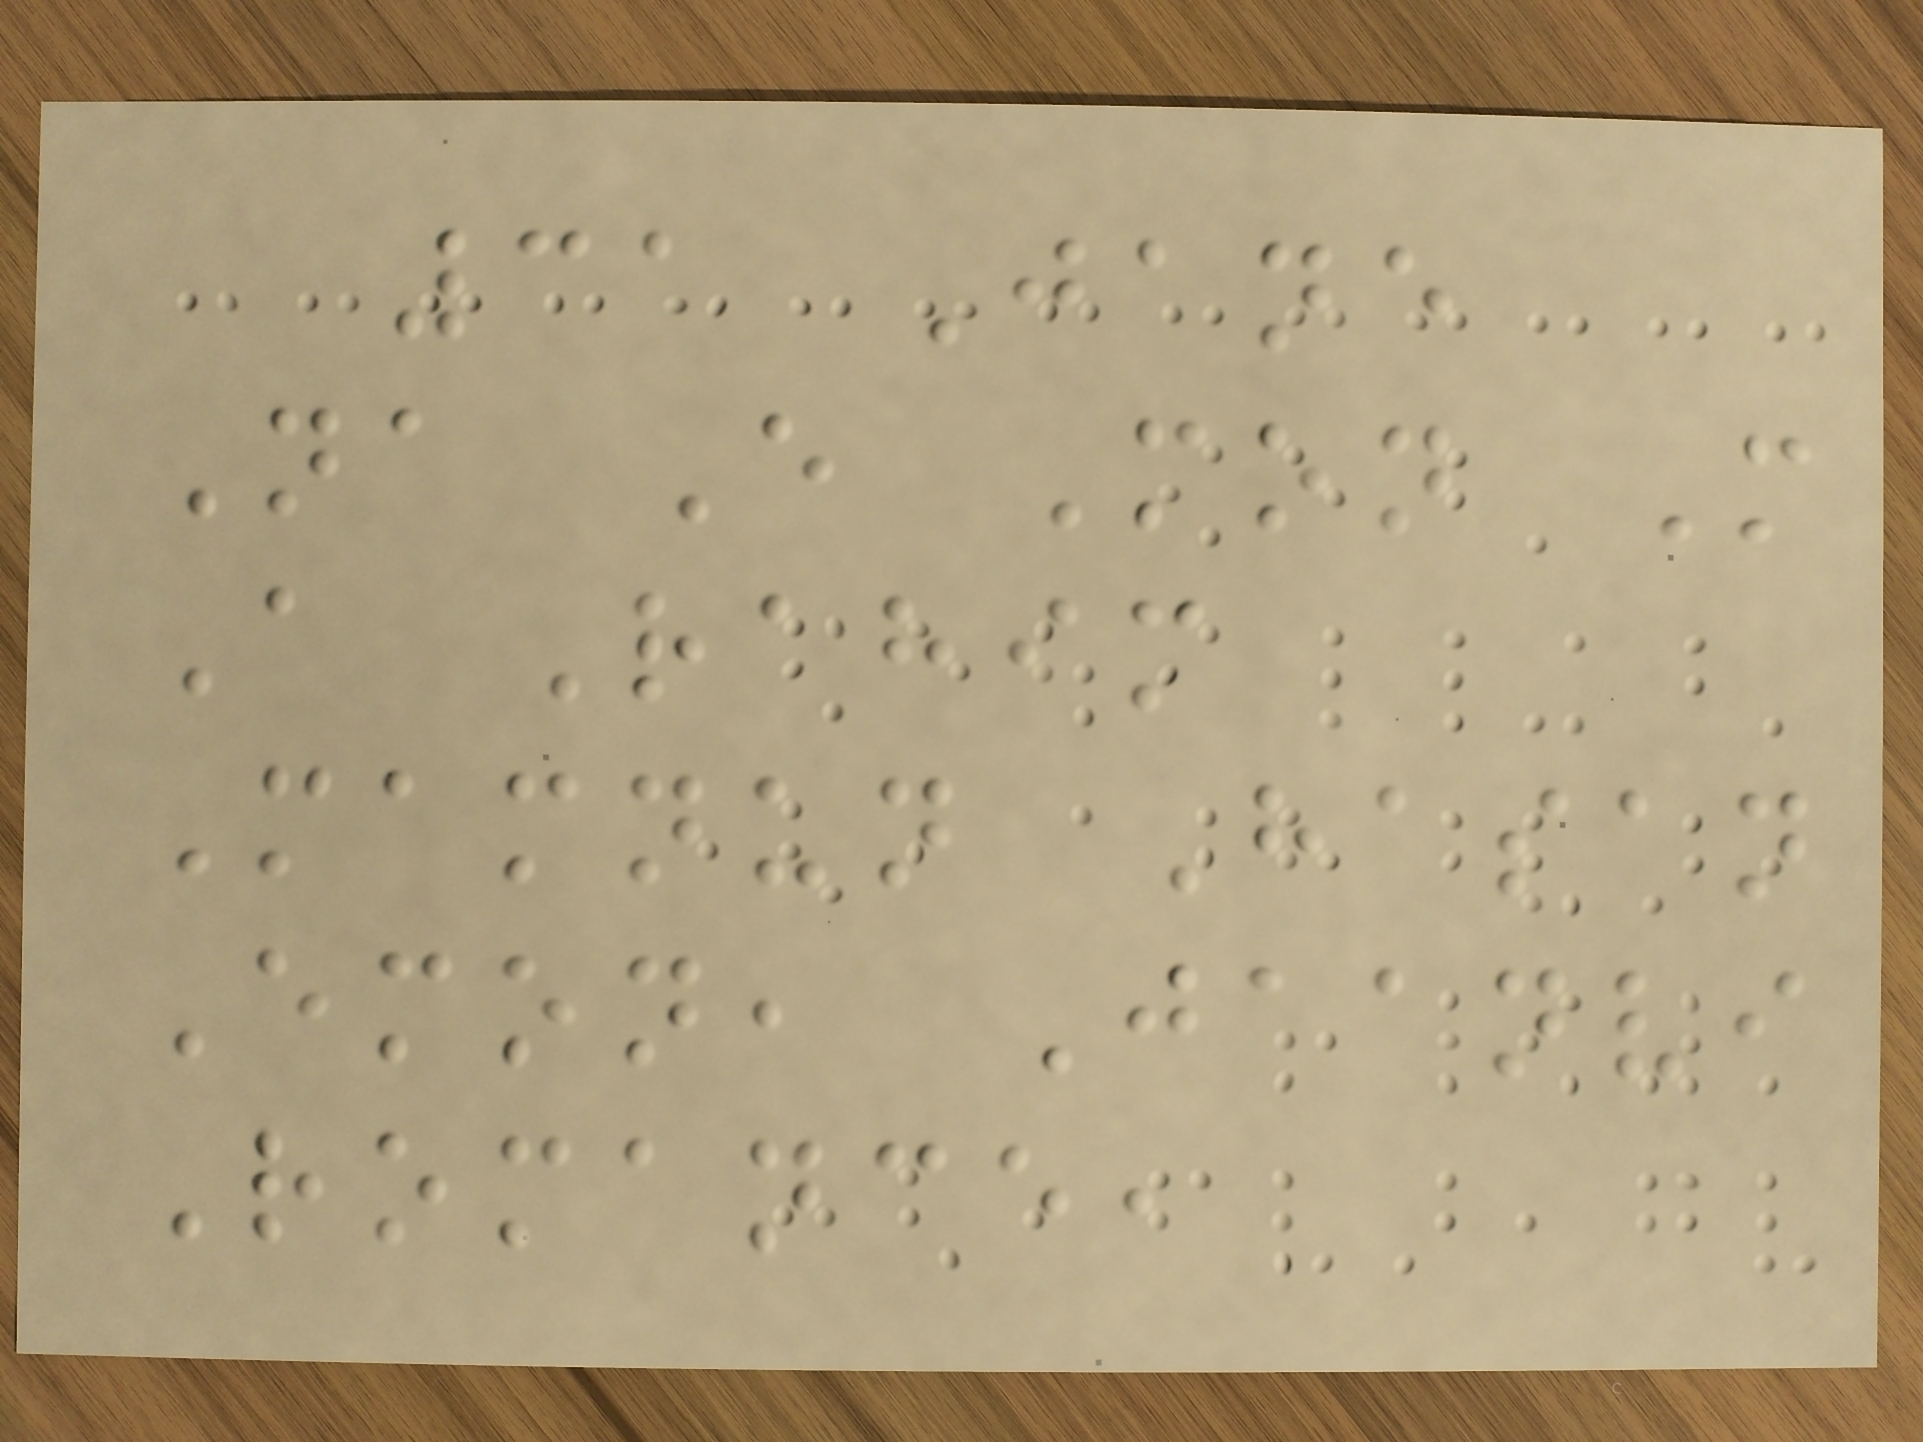31 Jane
Na E Mon M
A Rahim
Mamnun Hasan
Emon, Jaanvi
Romance,
